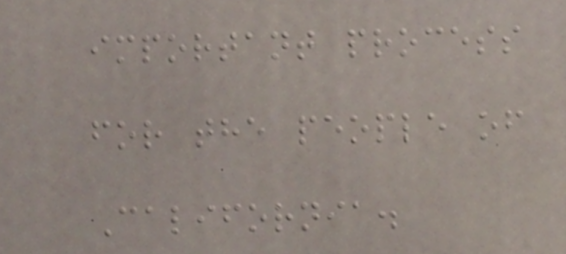important process
for the people of
California.
